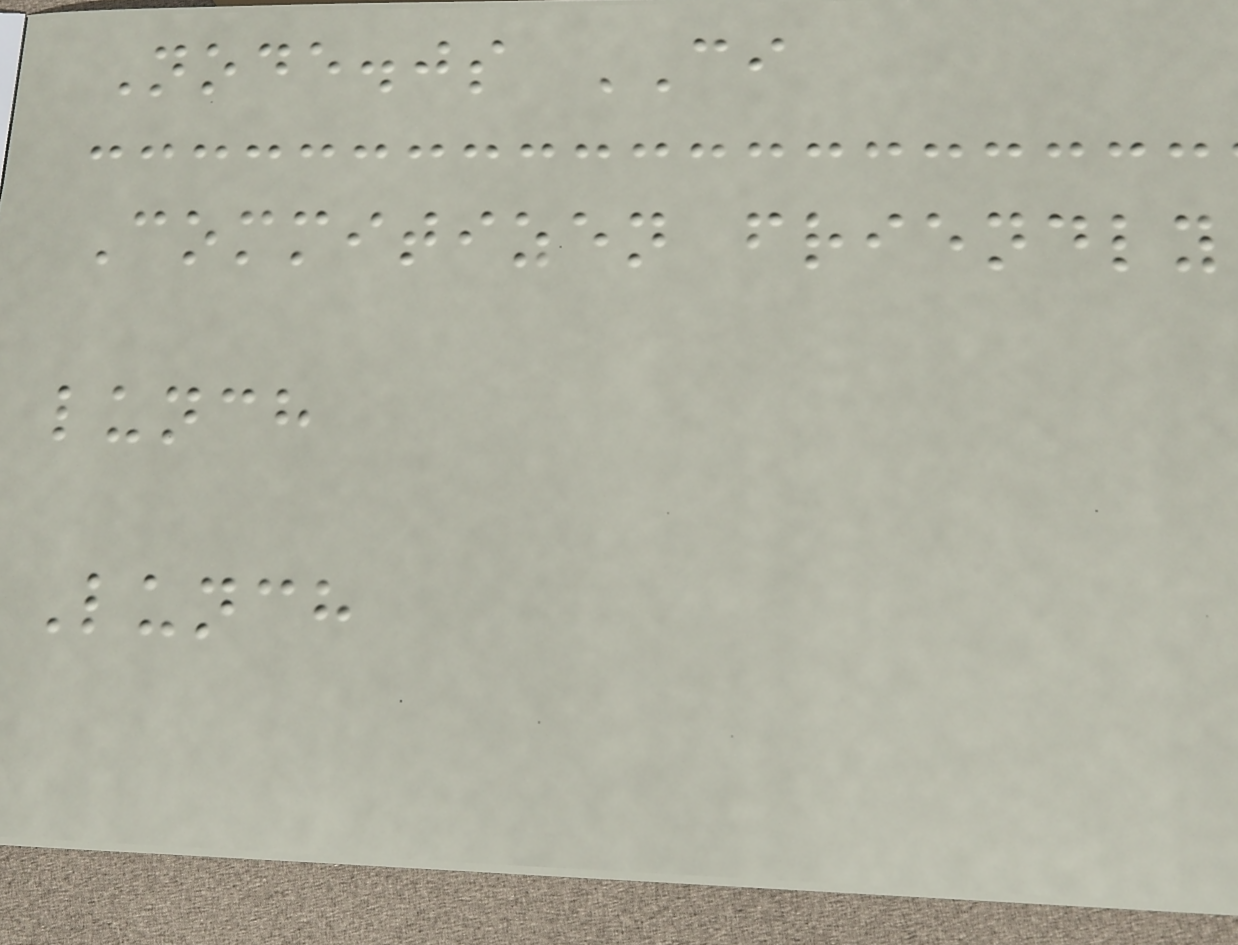Node.js CI
Commitizen friendly
lunch
Lunch
